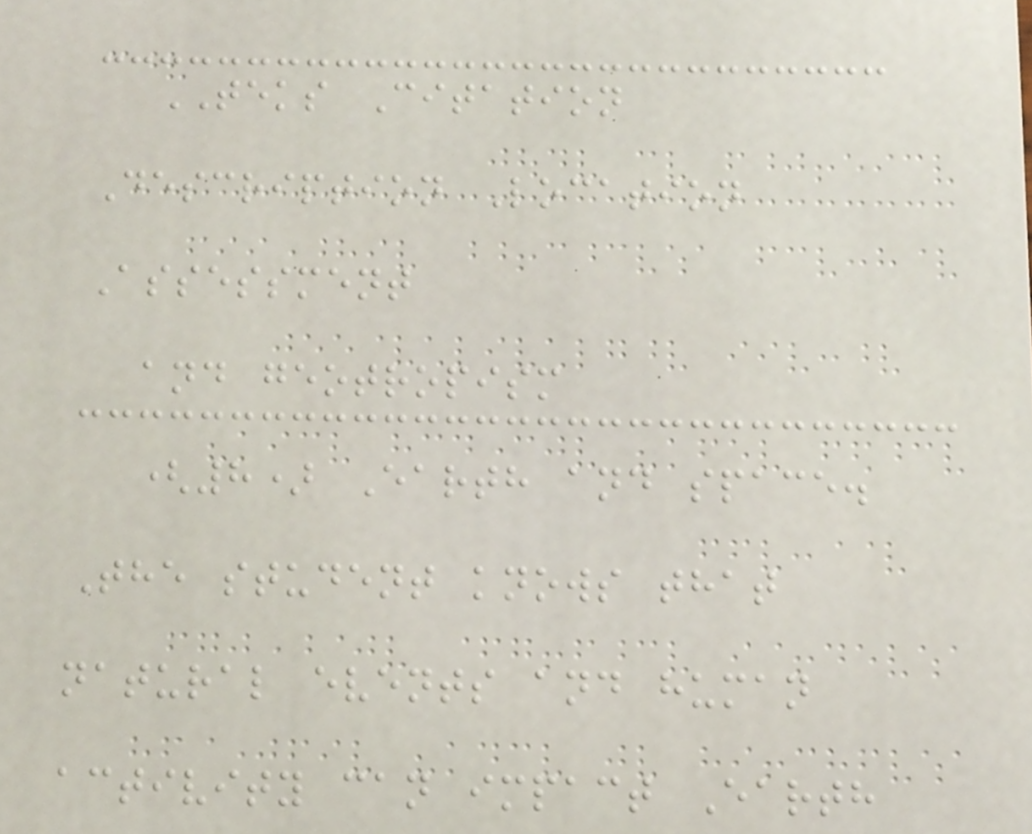TEKS Citation
Description Location
Assessment
and geotropism
(8) Earth and space.
The student knows that
natural events and human
activity can impact Earth
